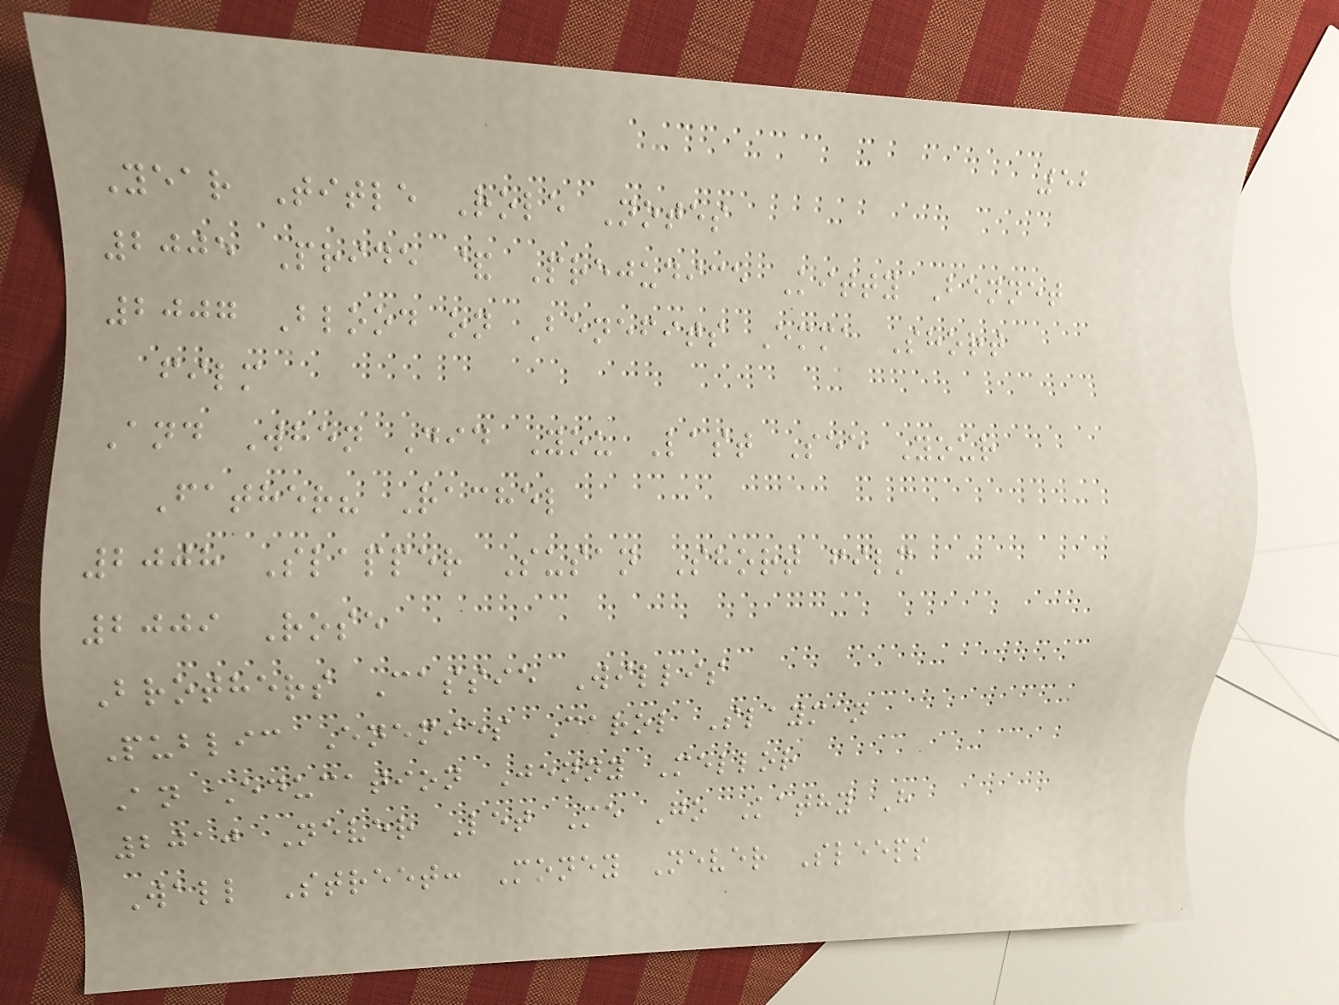52
Year Title Role Notes
2005 Pride & Prejudice Kitty Bennet
2007 Blood on Benefits Emma Short
film
And When Did You Last See Your
Father? Rachel
2008 Slapper Susan Short film
2009 Rose
Brothers Cassie Willis
Public Enemies Carol Slayman
An Education Jenny Mellor
2010 Never Let Me Go Kathy H
Wall Street: Money Never Sleeps
